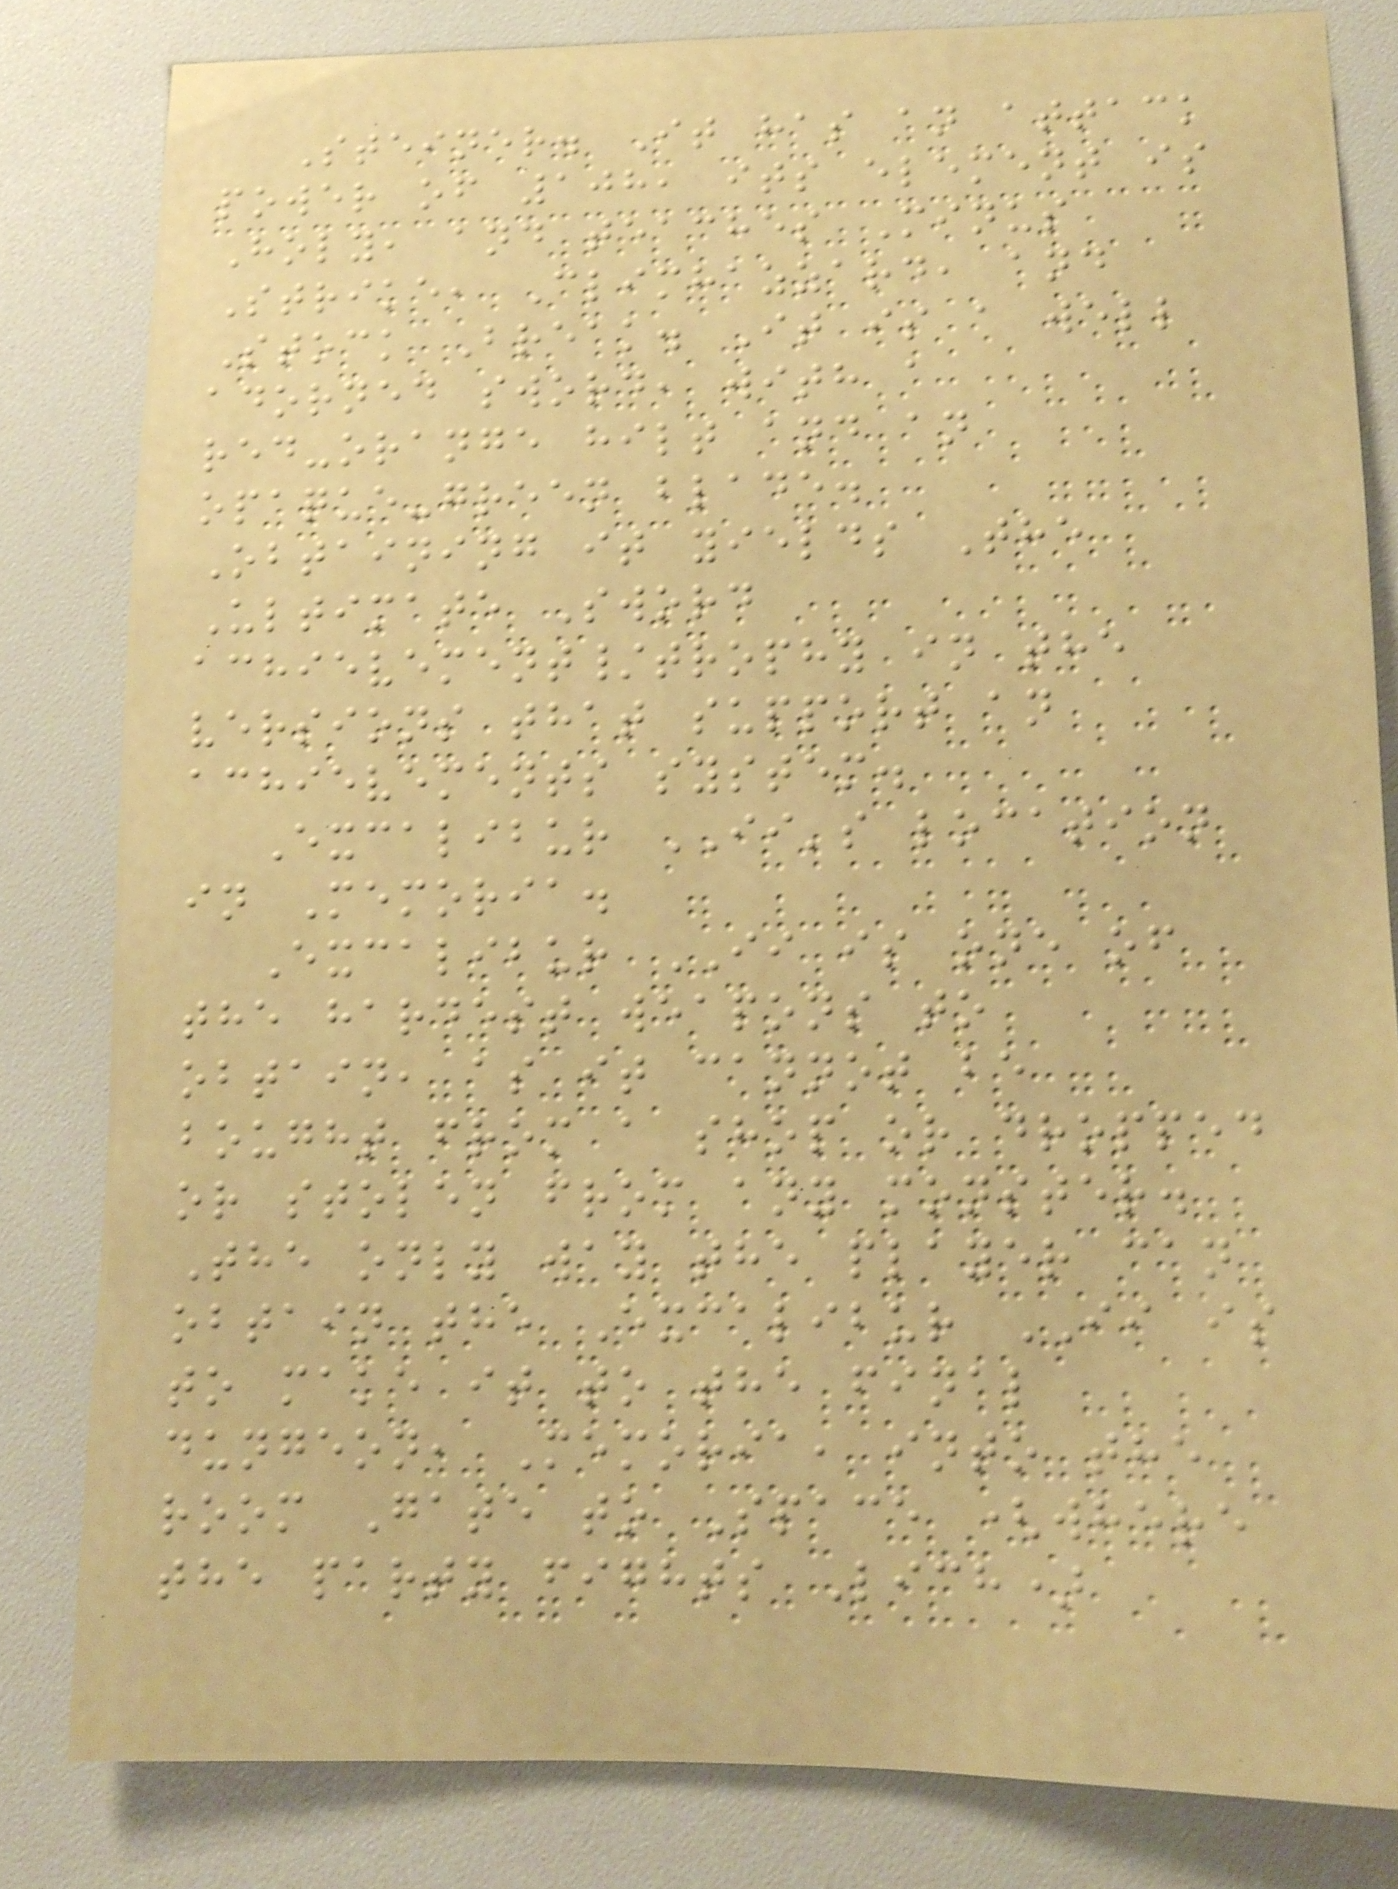Steiner. It has an attack
power of 108, its element is
Holy, and teaches Minus
Strike, Climhazzard, and
Stock Break. It is a well
adorned sword, with a
red-orange hilt and an
opaque-green blade.
Obtaining it yields The
Ultimate Sword
achievement/trophy in the
versions that support an
achievements system.
Excalibur II's location
in Memoria.
Excalibur II is one of
the hardest weapons to
obtain, as it cannot be
bought from a shop or dropped
or stolen from any monster.
The only way the player can
obtain the Excalibur II is
to make it to the final
dungeon, Memoria, into the
room Gate to Space (where
the party fights Lich)
